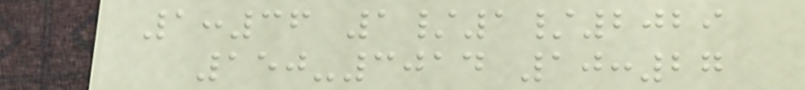1:36 1/1/2029
150-3014 10:27
